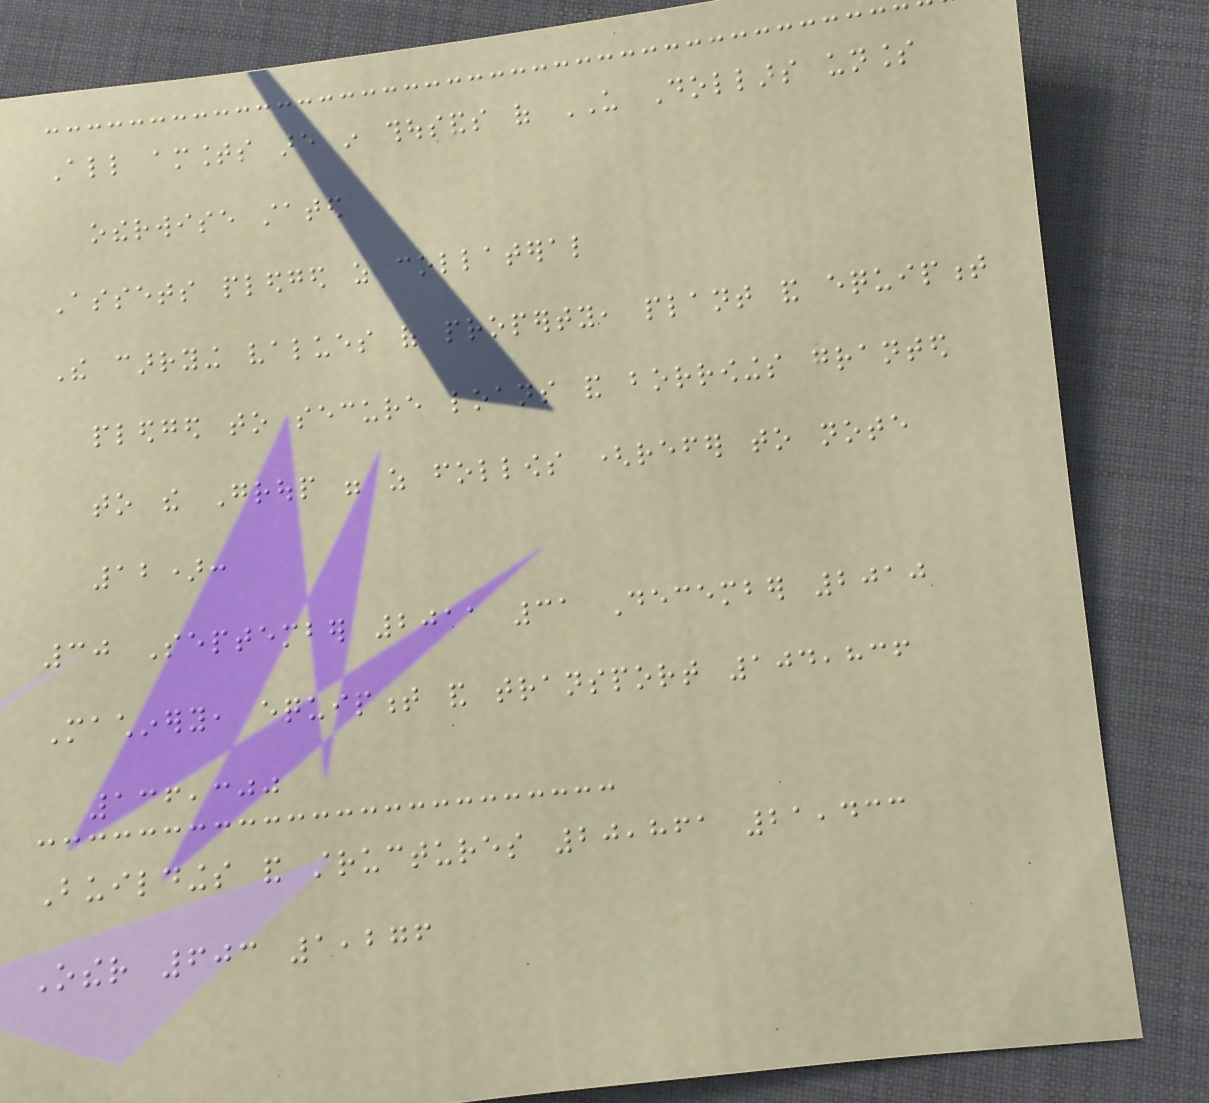All amounts are in thousands of US Dollars unless
otherwise stated
Assets pledged as collateral
The carrying values of property, plant and equipment
pledged to secure loans and borrowings granted
to the Group were as follows (refer to note
12):
30 September 2011 31 December 2010
Machinery, equipment and transport 104,836
136,300
Buildings and structures 20,861 21,433
Other 603 1,276
